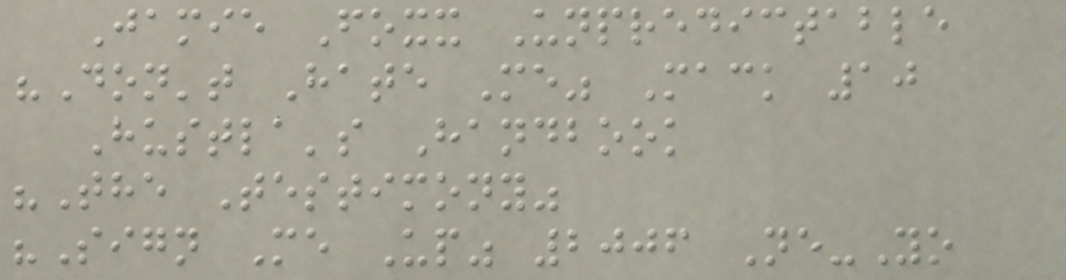Jamie Foxx Unpredictable
"Don't Hate Me" Mack 10
Hustla's Handbook
"The Testimony"
"Sign Me Up" 2006 Ne-Yo
